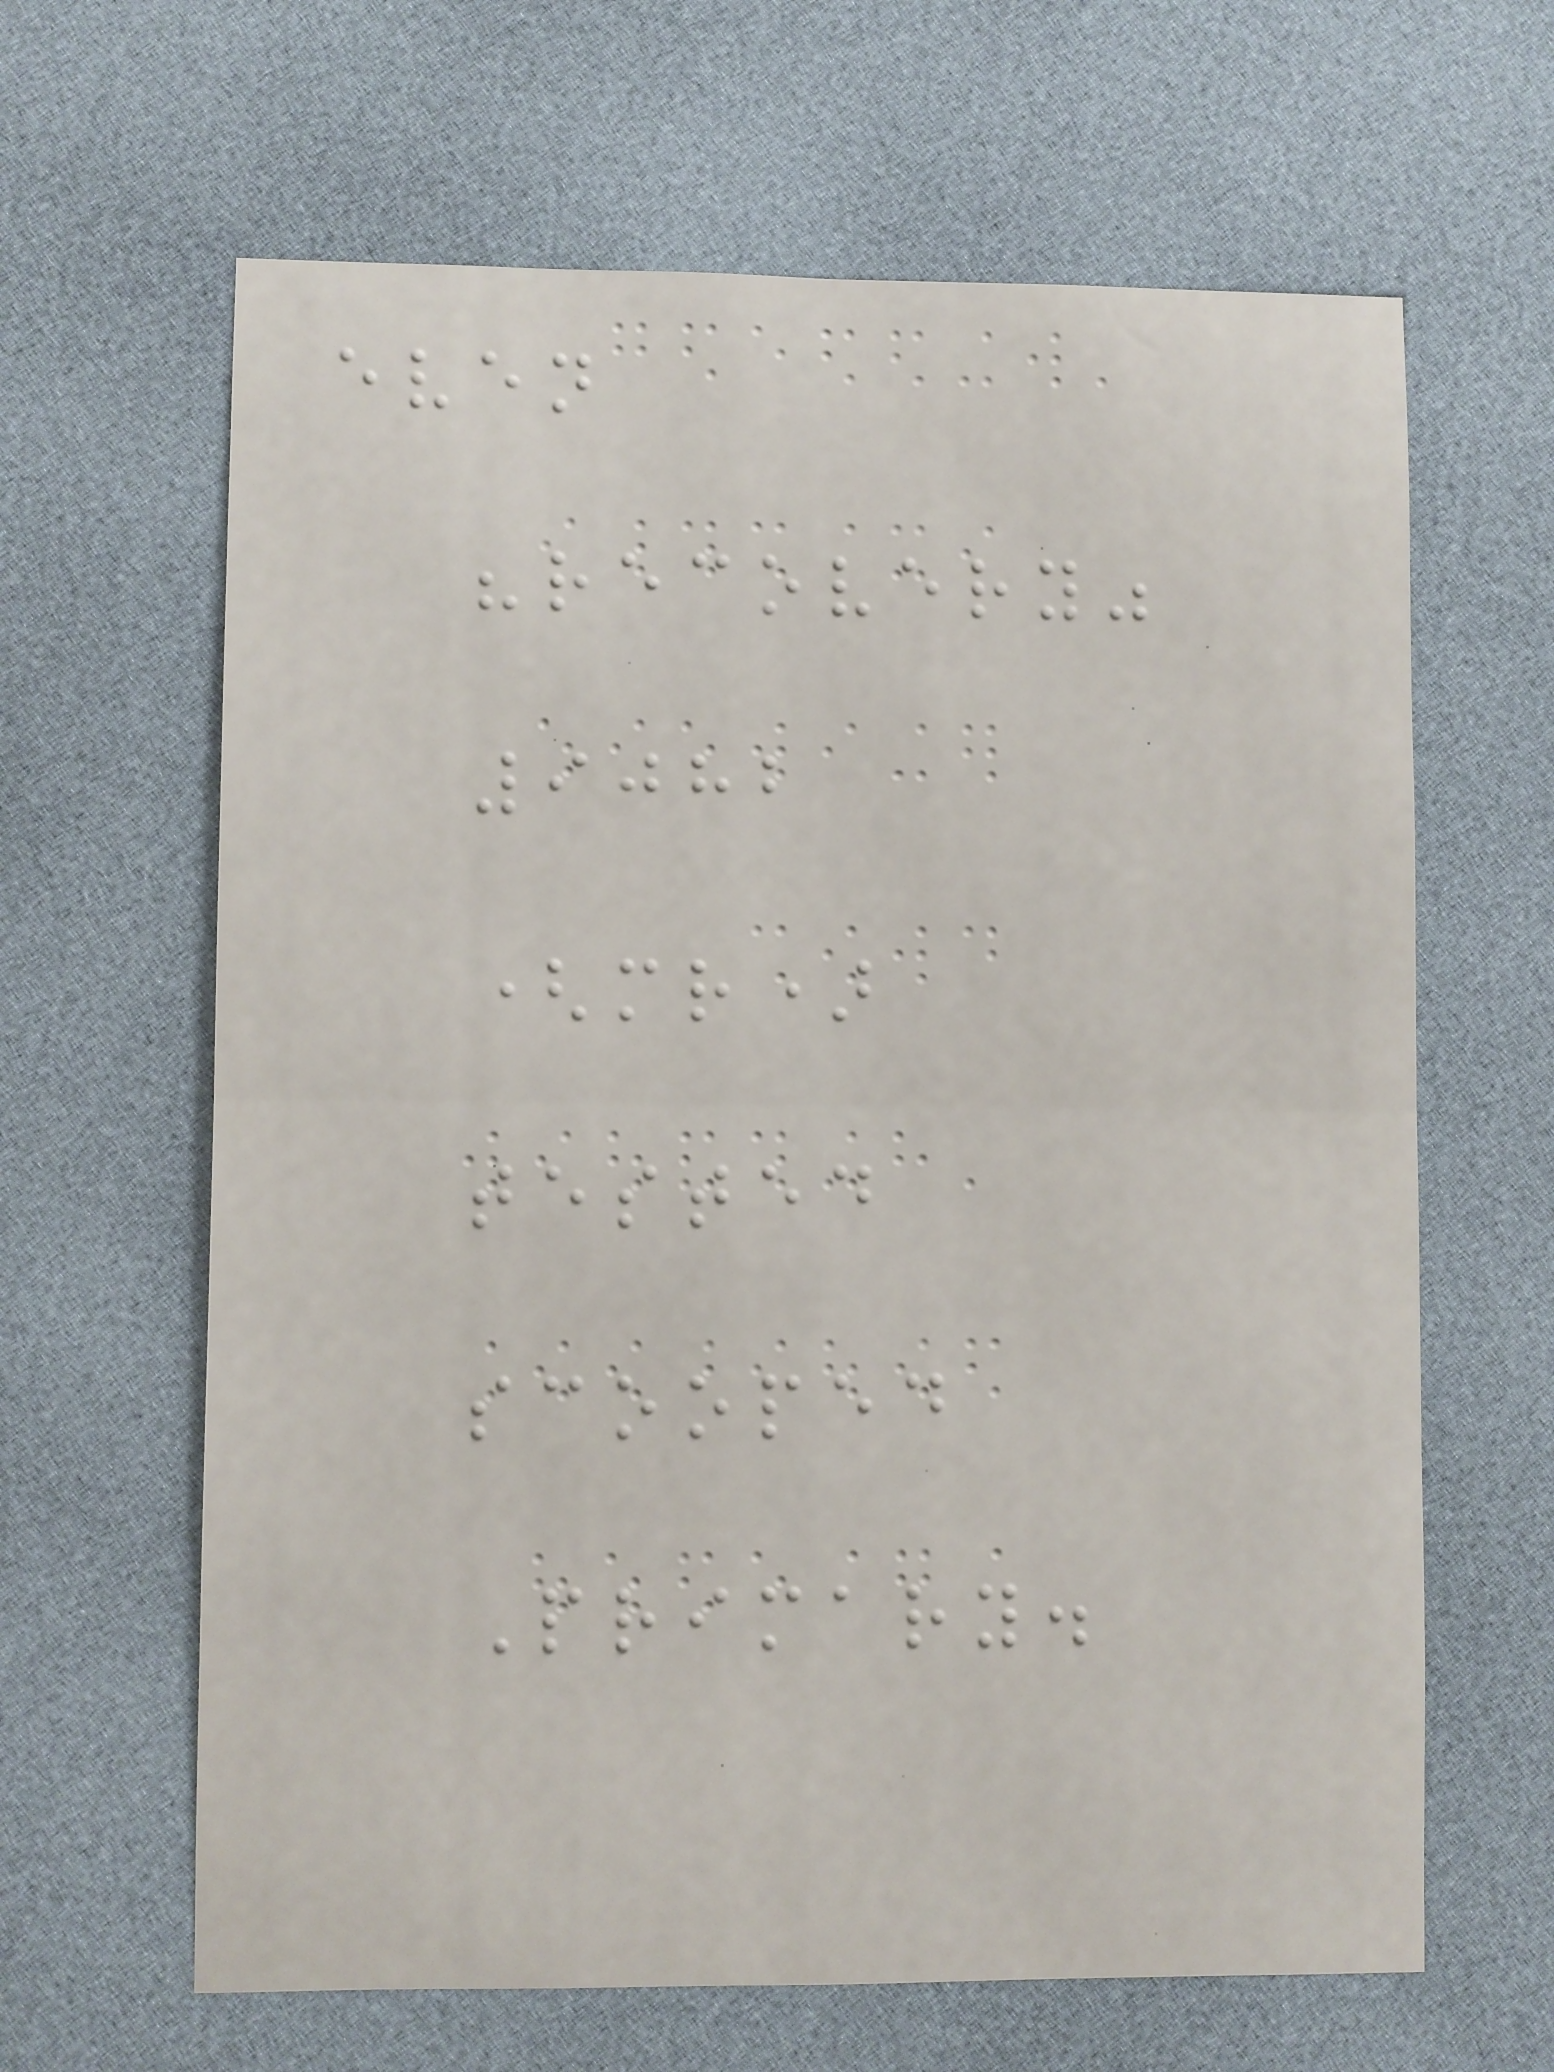even
"recovery"
9082
(mr)
tested
scooped
Primary.
